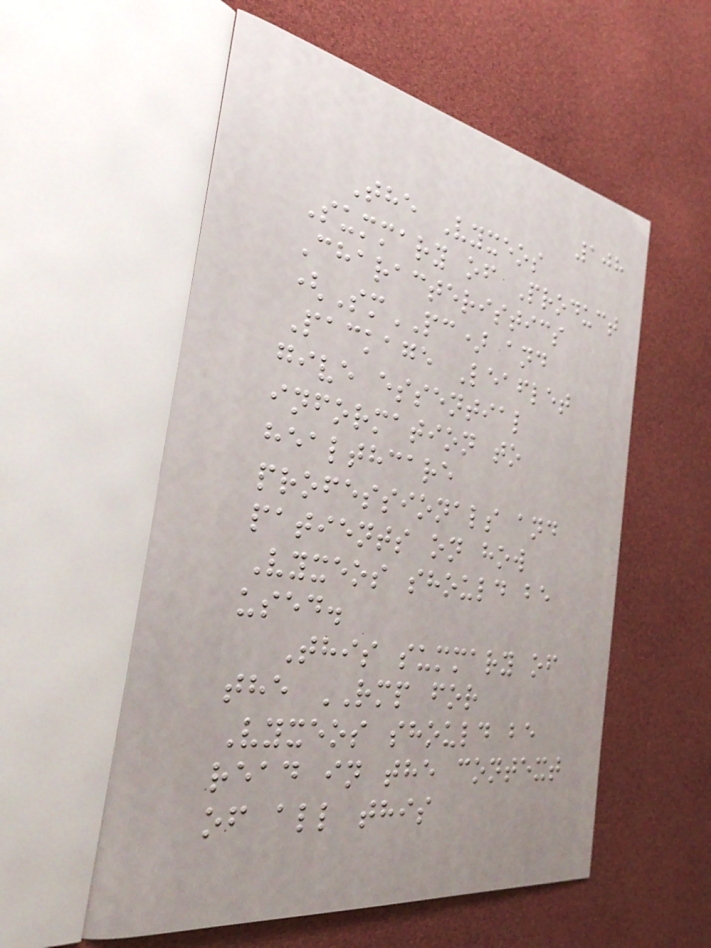108
The Vyxeos
Summary of Product
Characteristics
(SmPC) and
Package Leaflet
give essential
information to
healthcare
professionals and
patients on how
Vyxeos should be
used.
This summary of
the RMP for
Vyxeos should be
read in the context
of all this
